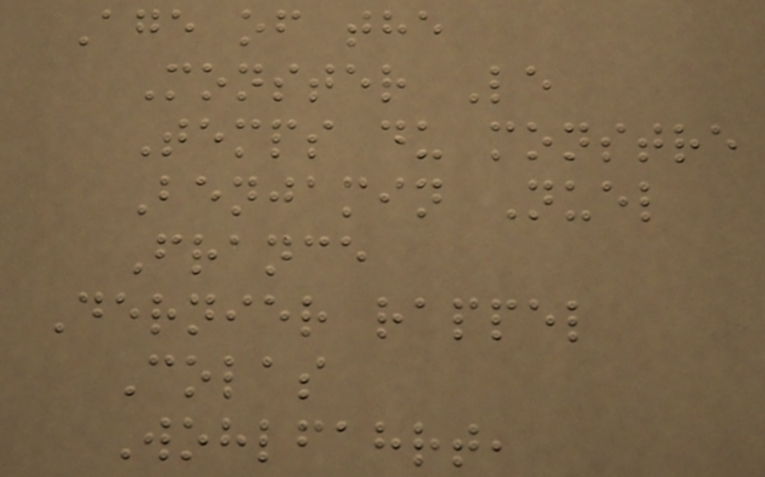Age of the
Monster Le
Temps du monstre
Benjamin Nuel
France
Dernier rappel
Colas
Wohlfahrt,
